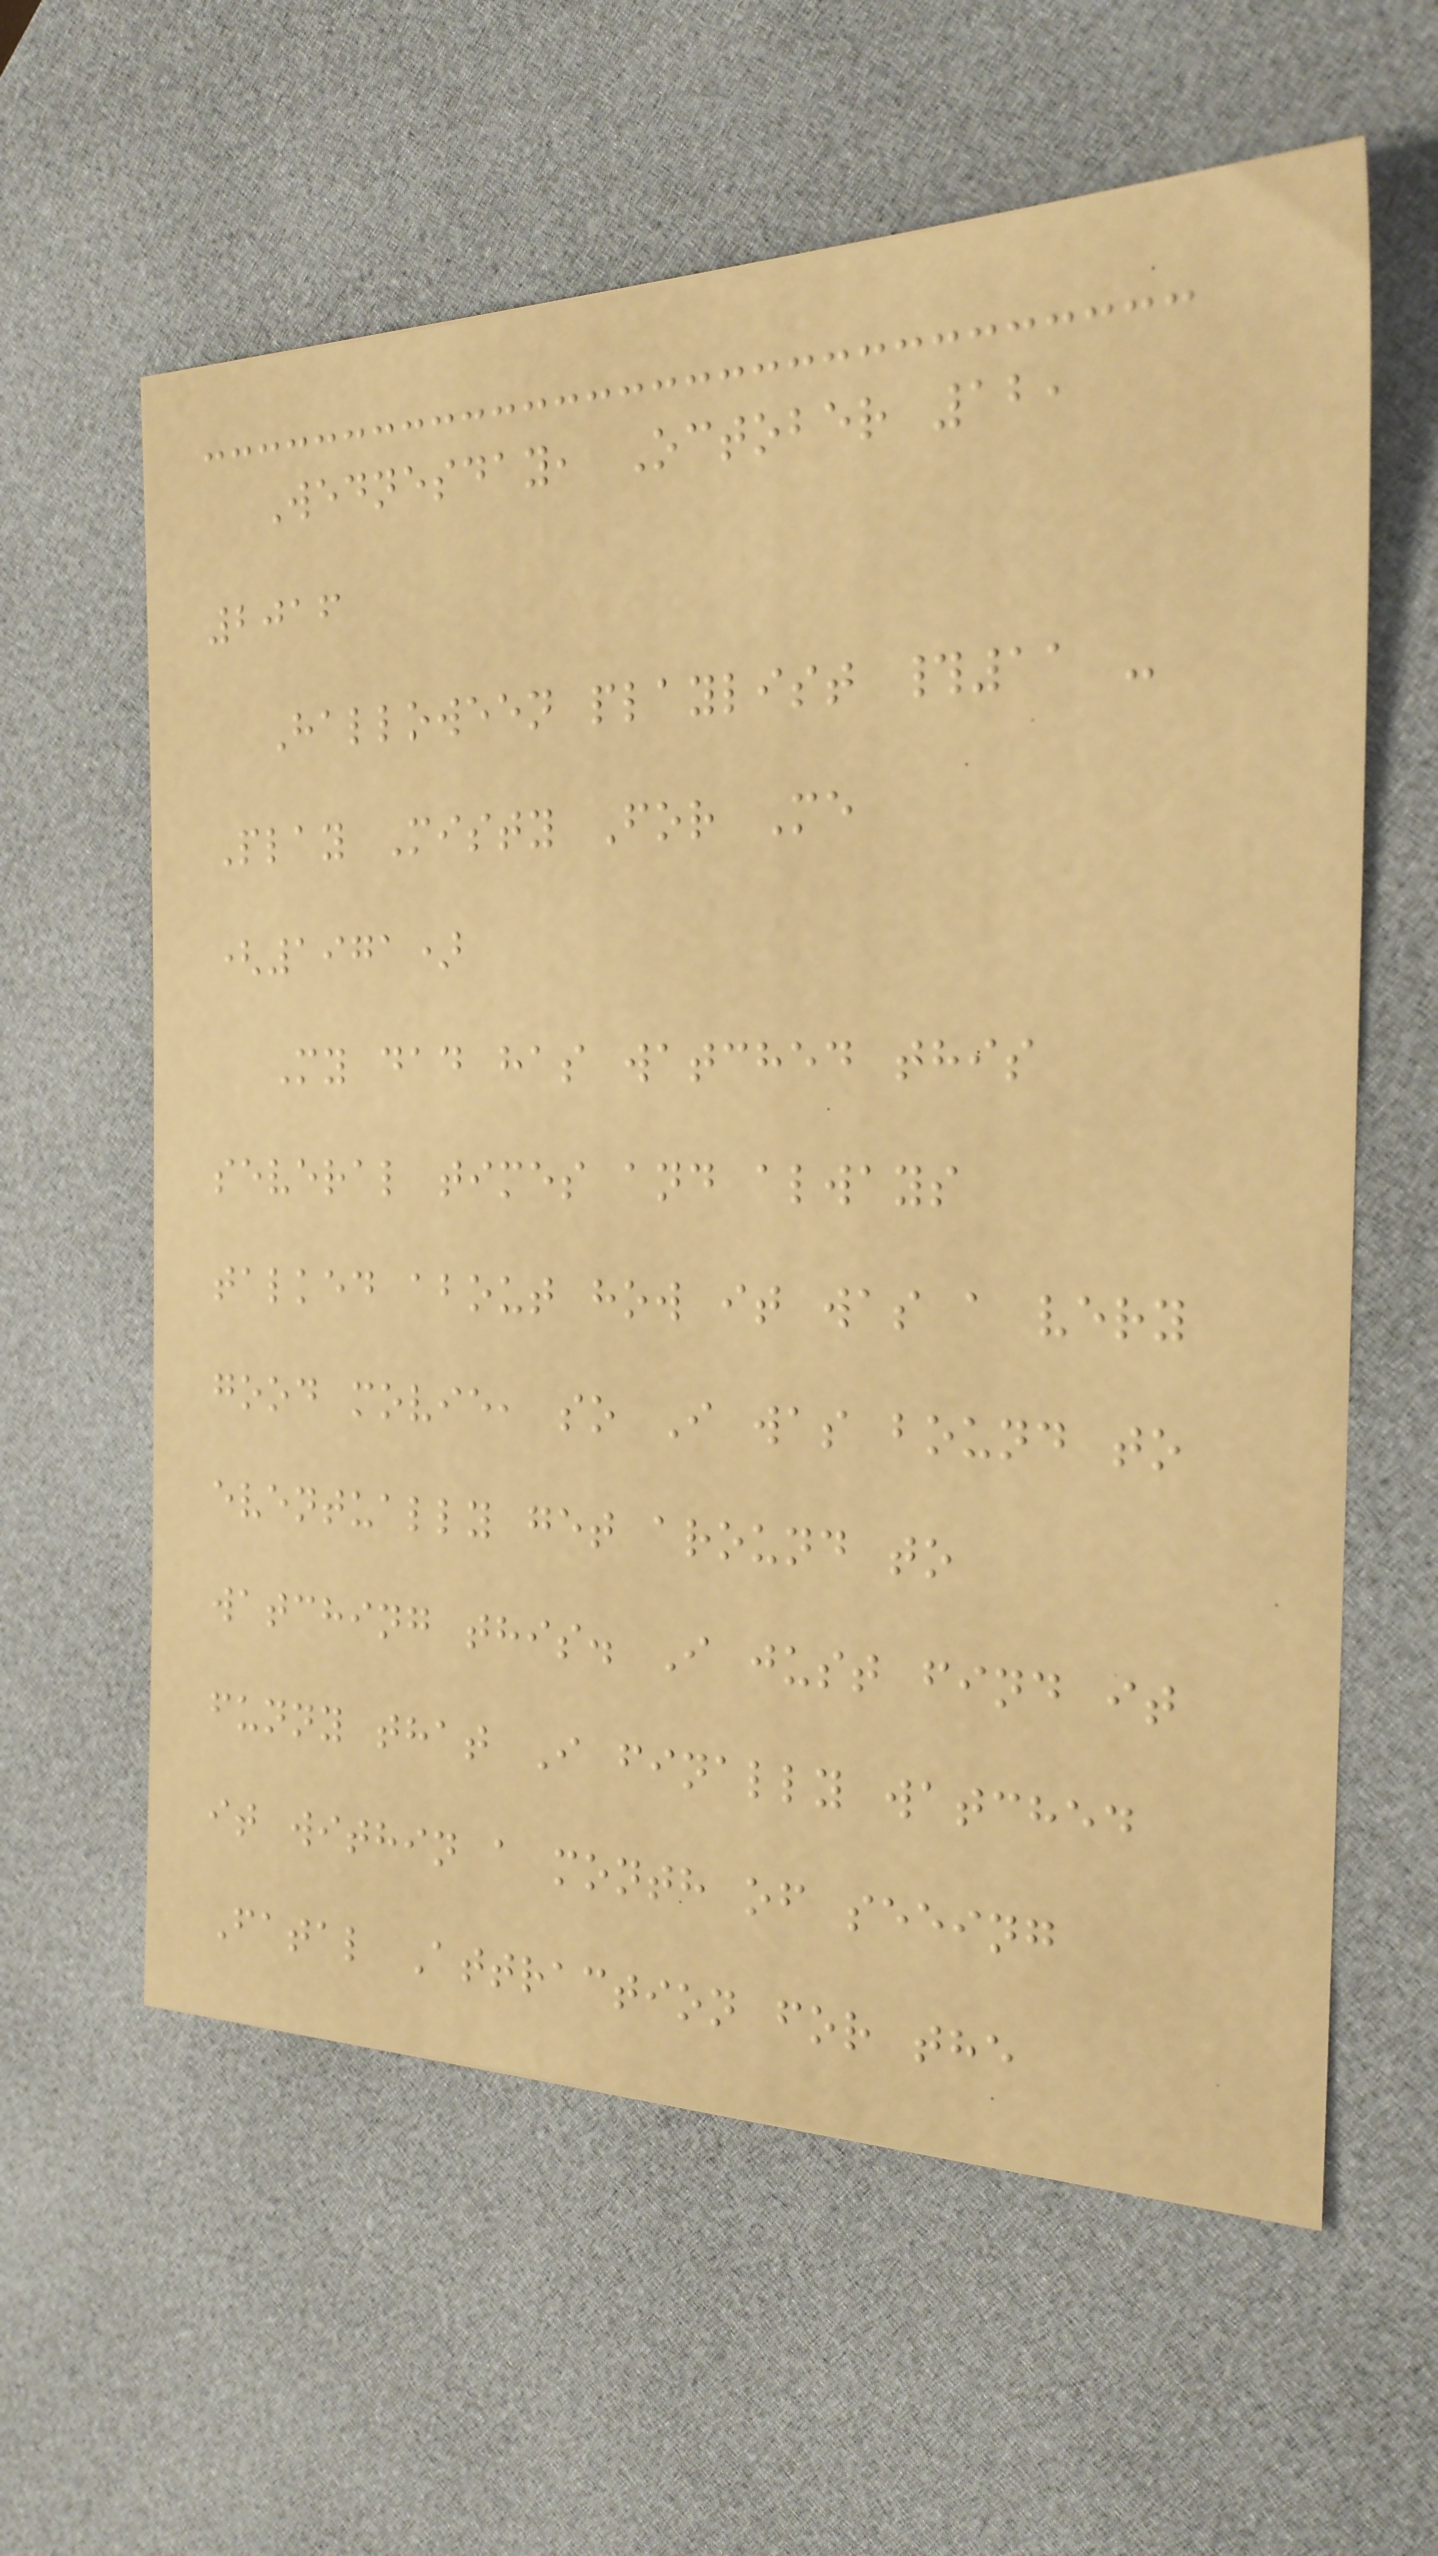Wednesday, October 12,
2016
Halloween playlist #11 -
Play Misty For Me
(1971)
My dad has watched this
several times and always
talked about how it was a very
good movie, so I was bound to
eventually get around to
watching this. I just find it
funny that I finally watched
it within a month of seeing
Fatal Attraction for the
